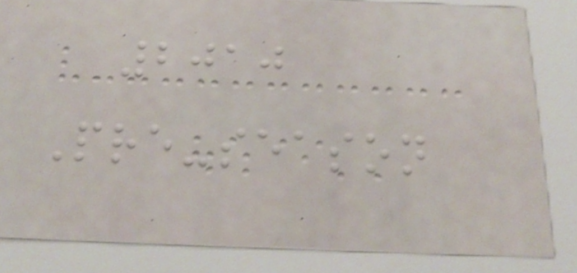2010
Pre-season
